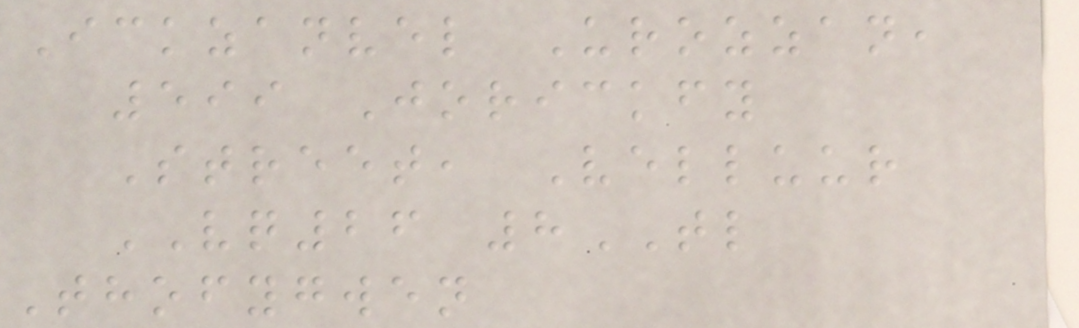Ickzanvel Urozzan,
599 Jorickfy
Street, Velluur
VQ26 8TL
Thofygwen
